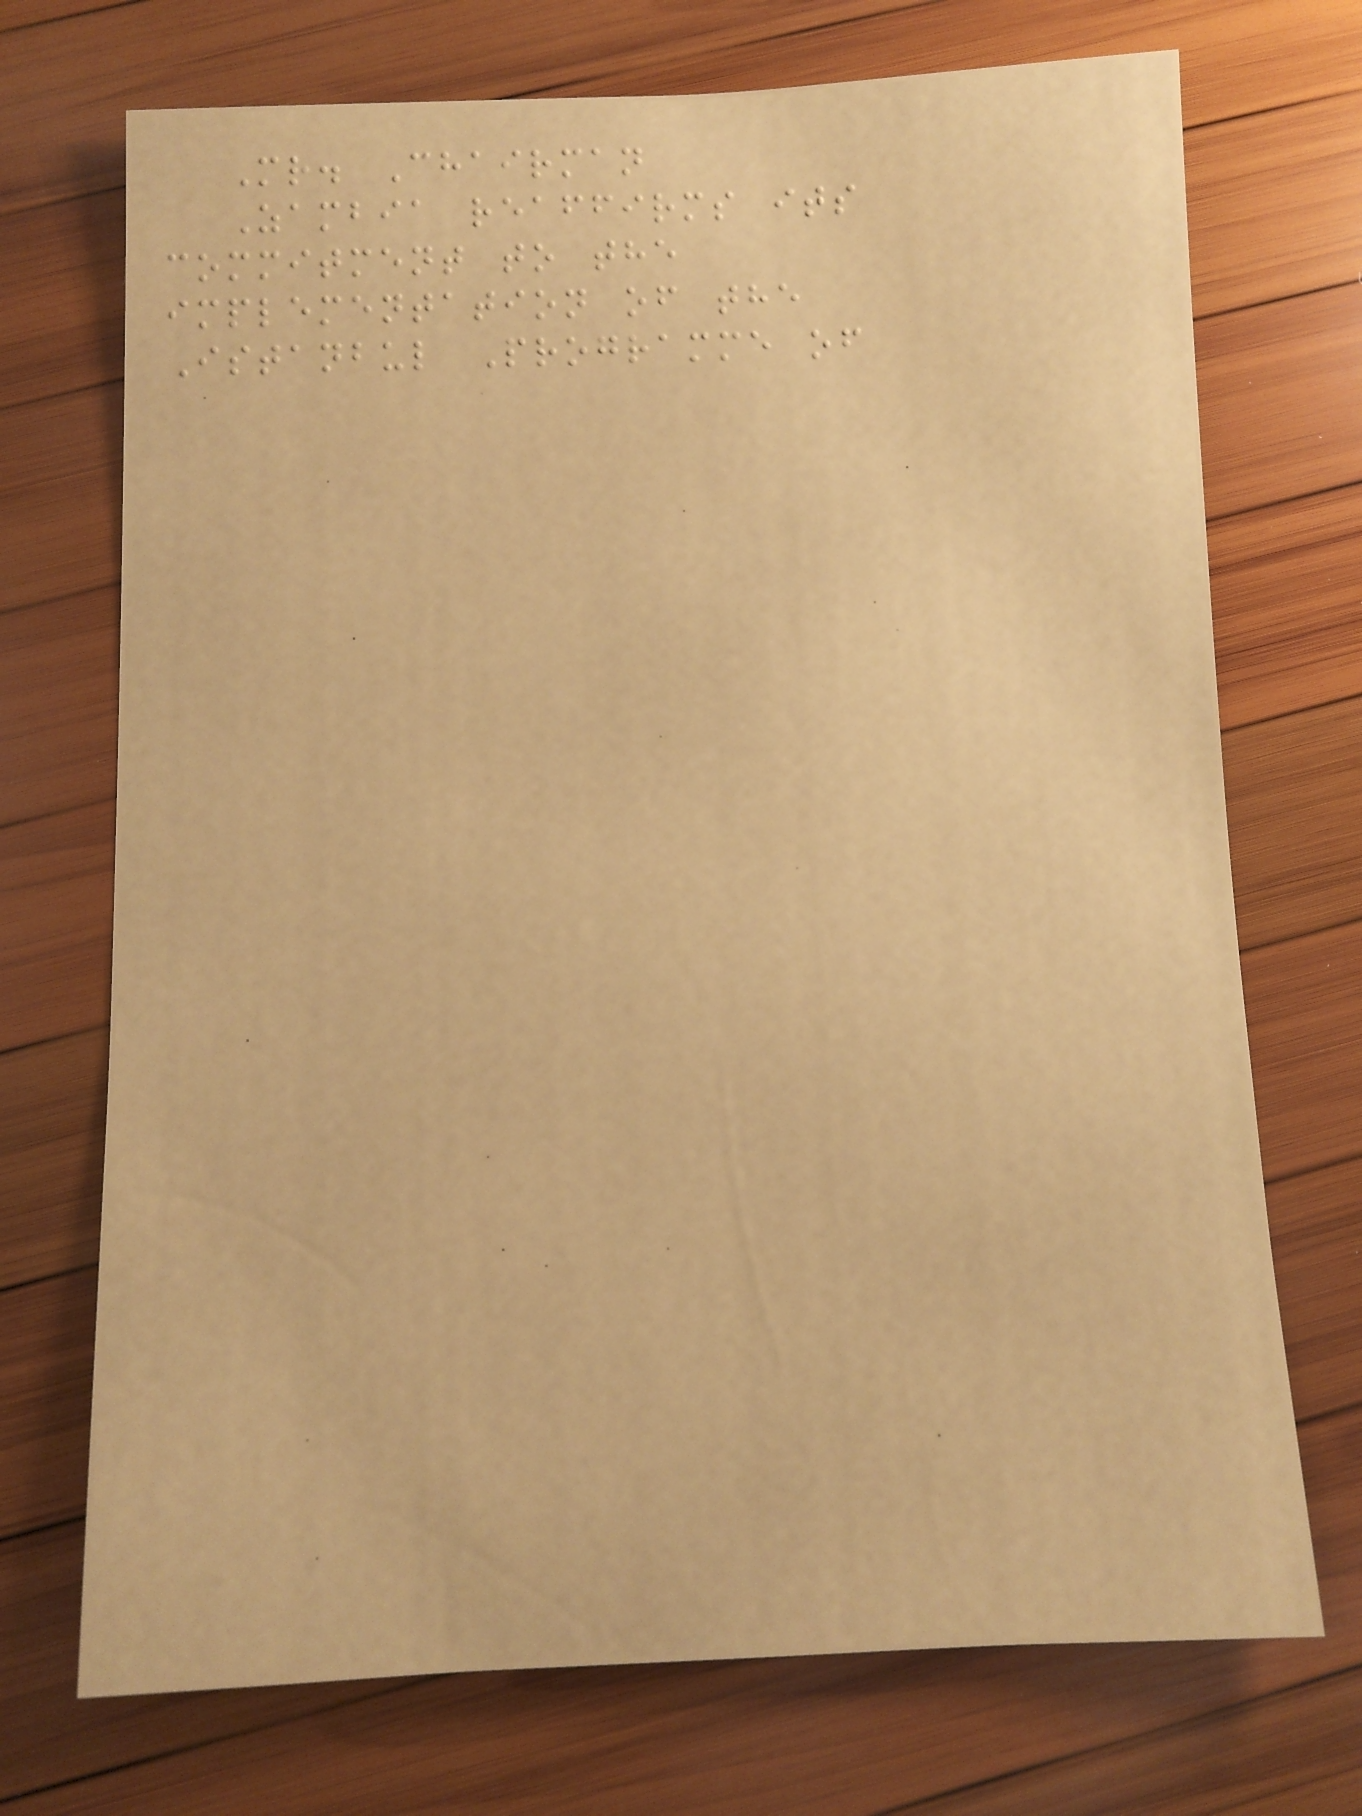Mr. Chairman
Zambia reaffirms its
commitment to the
implementation of the
Istanbul Programme of
